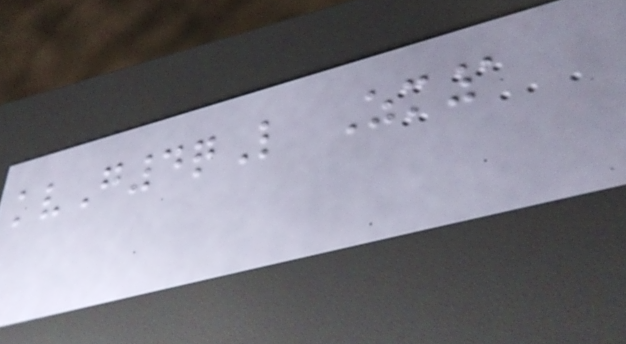kvG4qL Zm1
